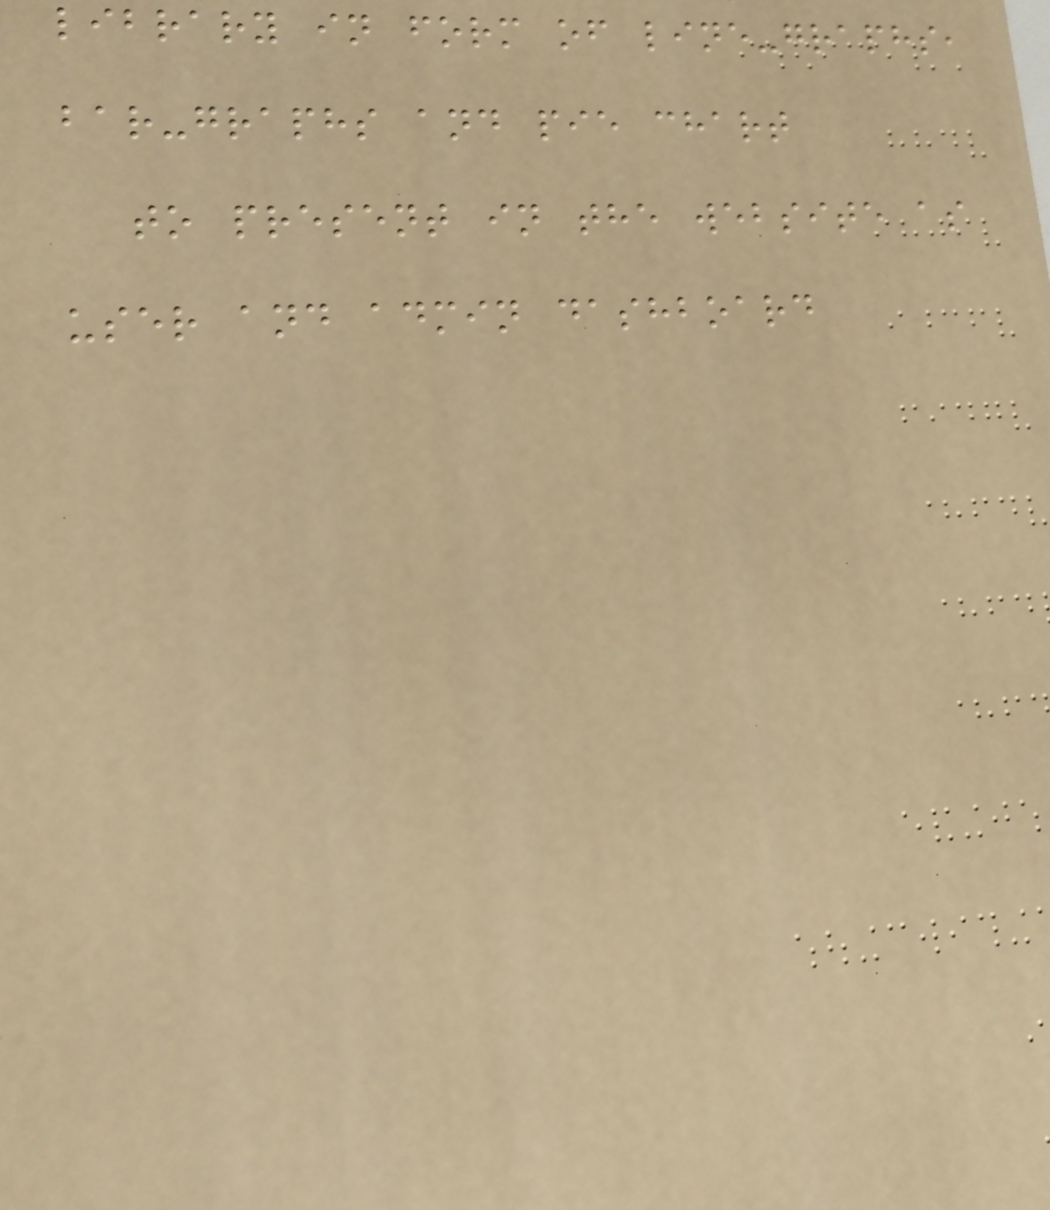library in form of line-graphs,
bar-graphs and pie chart
to present in the website as
user and admin dashboard
